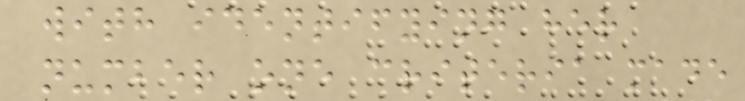with identifying her
number one criteria made
